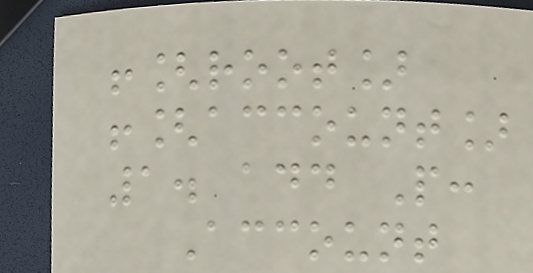![root]
![account]
1. add P:
Account
